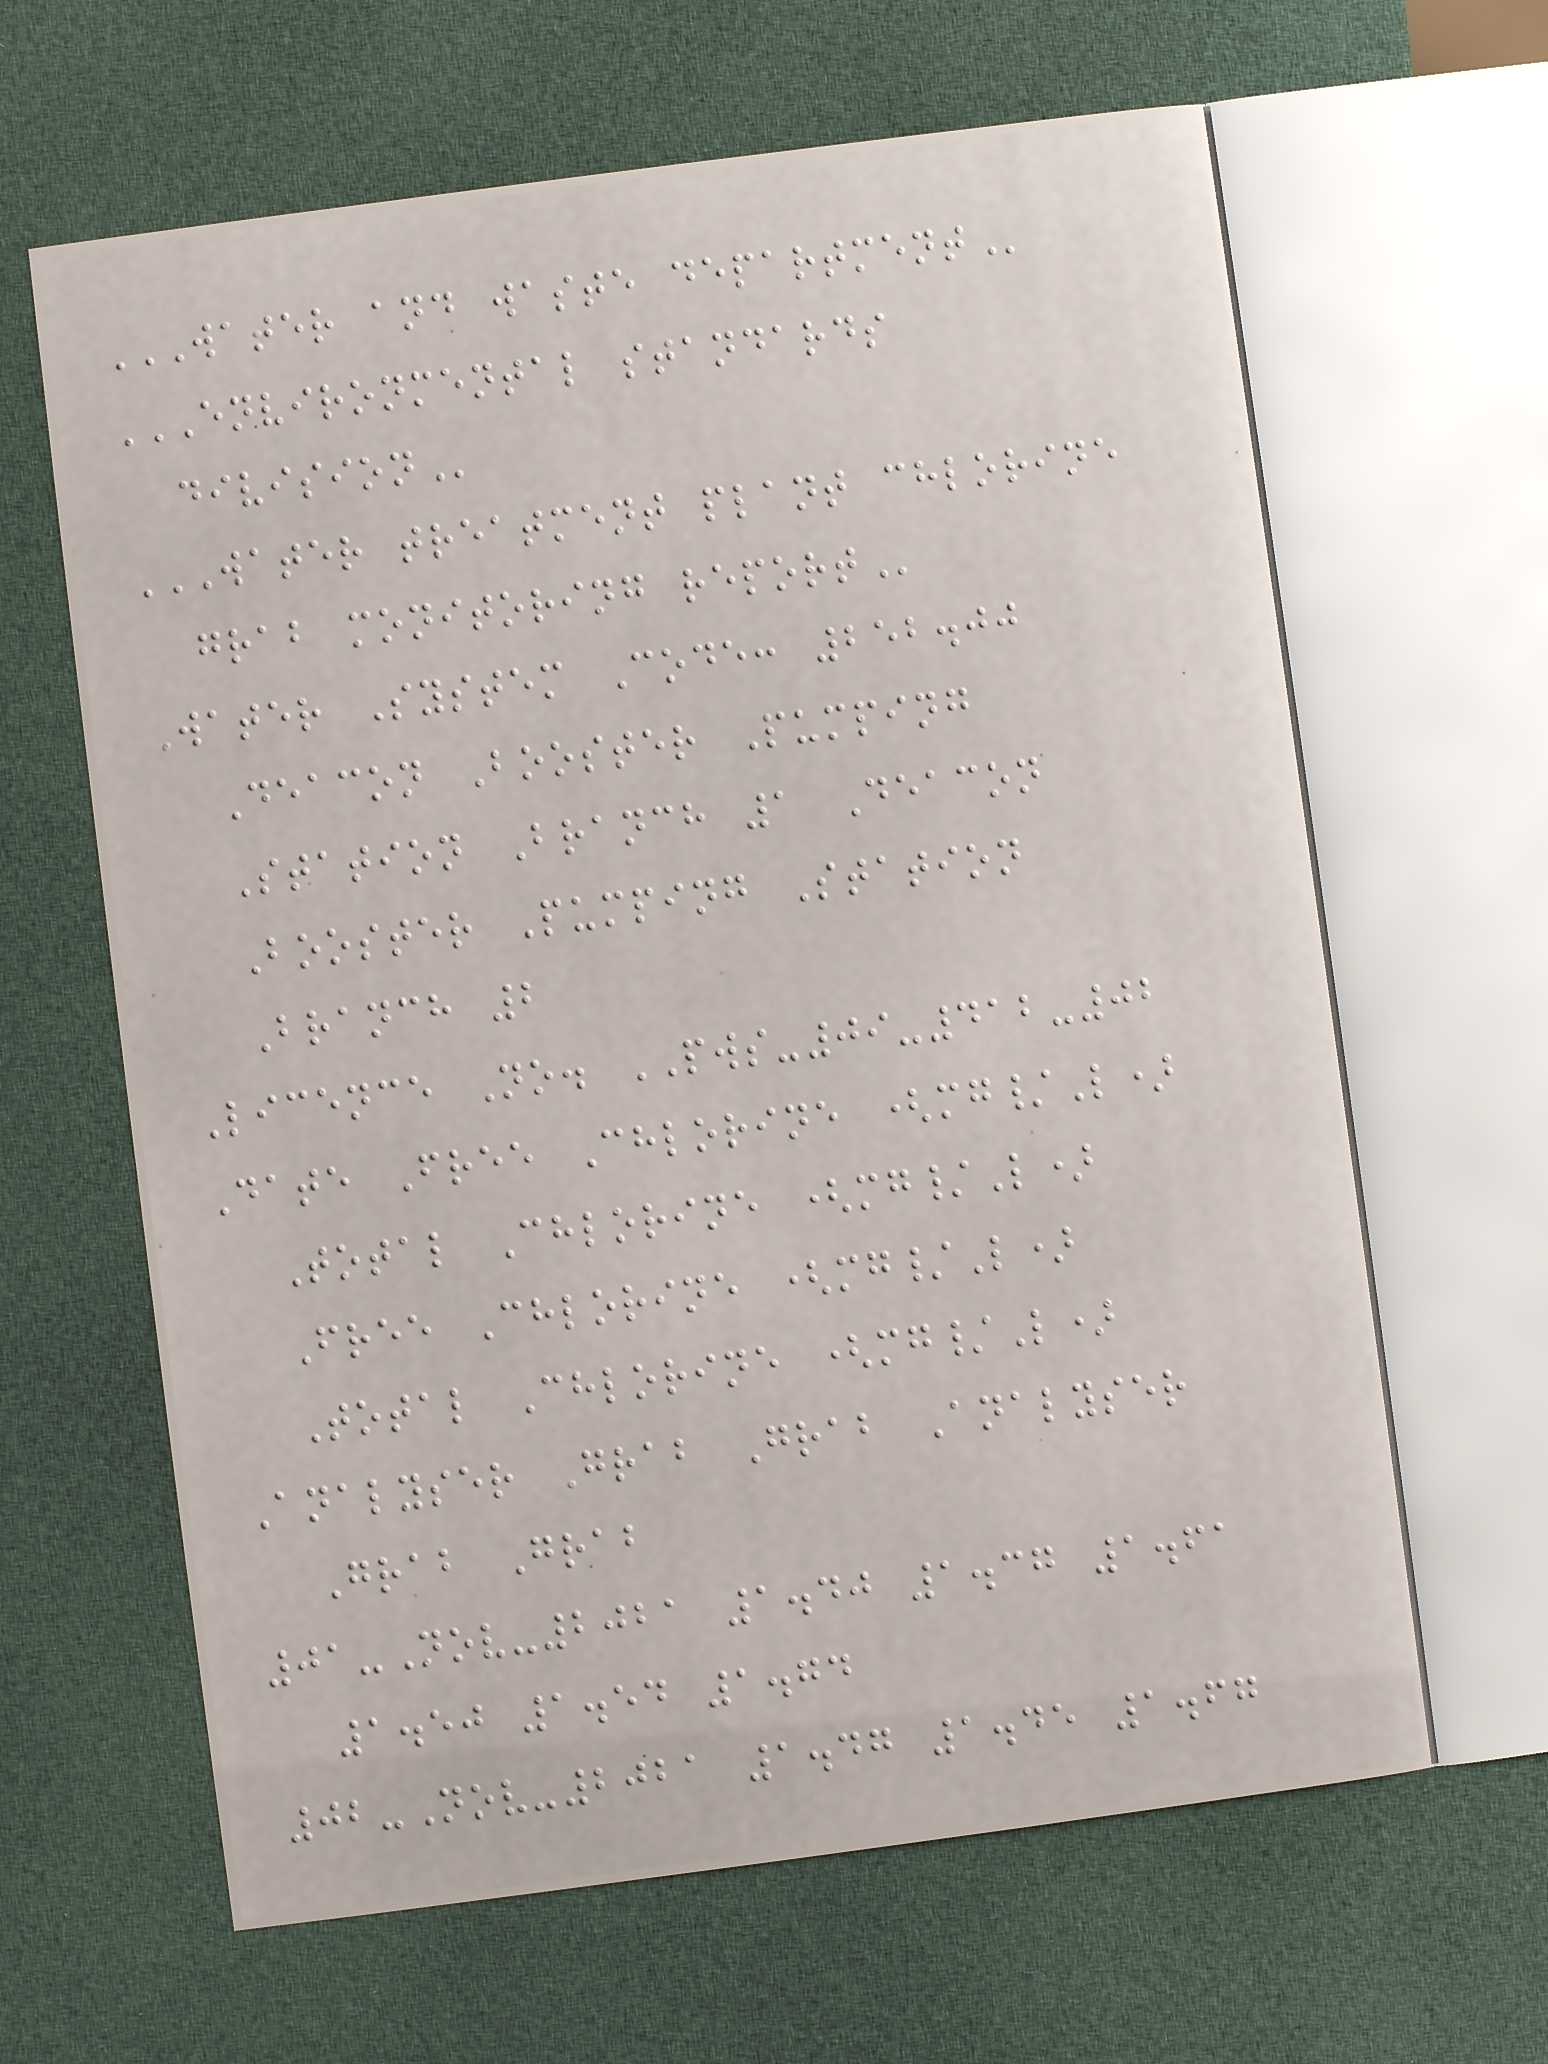WATER AND WASTE DEPARTMENT
ENVIRONMENTAL STANDARDS
DIVISION
WATER TREATMENT PLANT CHLORINE
GRAB MONITORING REPORT
Water System Code: 252.00
Deacon Booster Pumping
Station Branch 1 Deacon
Booster Pumping Station
Branch 2
Licence No. PWS-09-412-02
Date Free Chlorine (mg/L)
Total Chlorine (mg/L)
Free Chlorine (mg/L)
Total Chlorine (mg/L)
Analyser Grab Grab Analyser
Grab Grab
01-Nov-2021 1.40 1.37 1.61
1.50 1.54 1.74
02-Nov-2021 1.47 1.45 1.67
